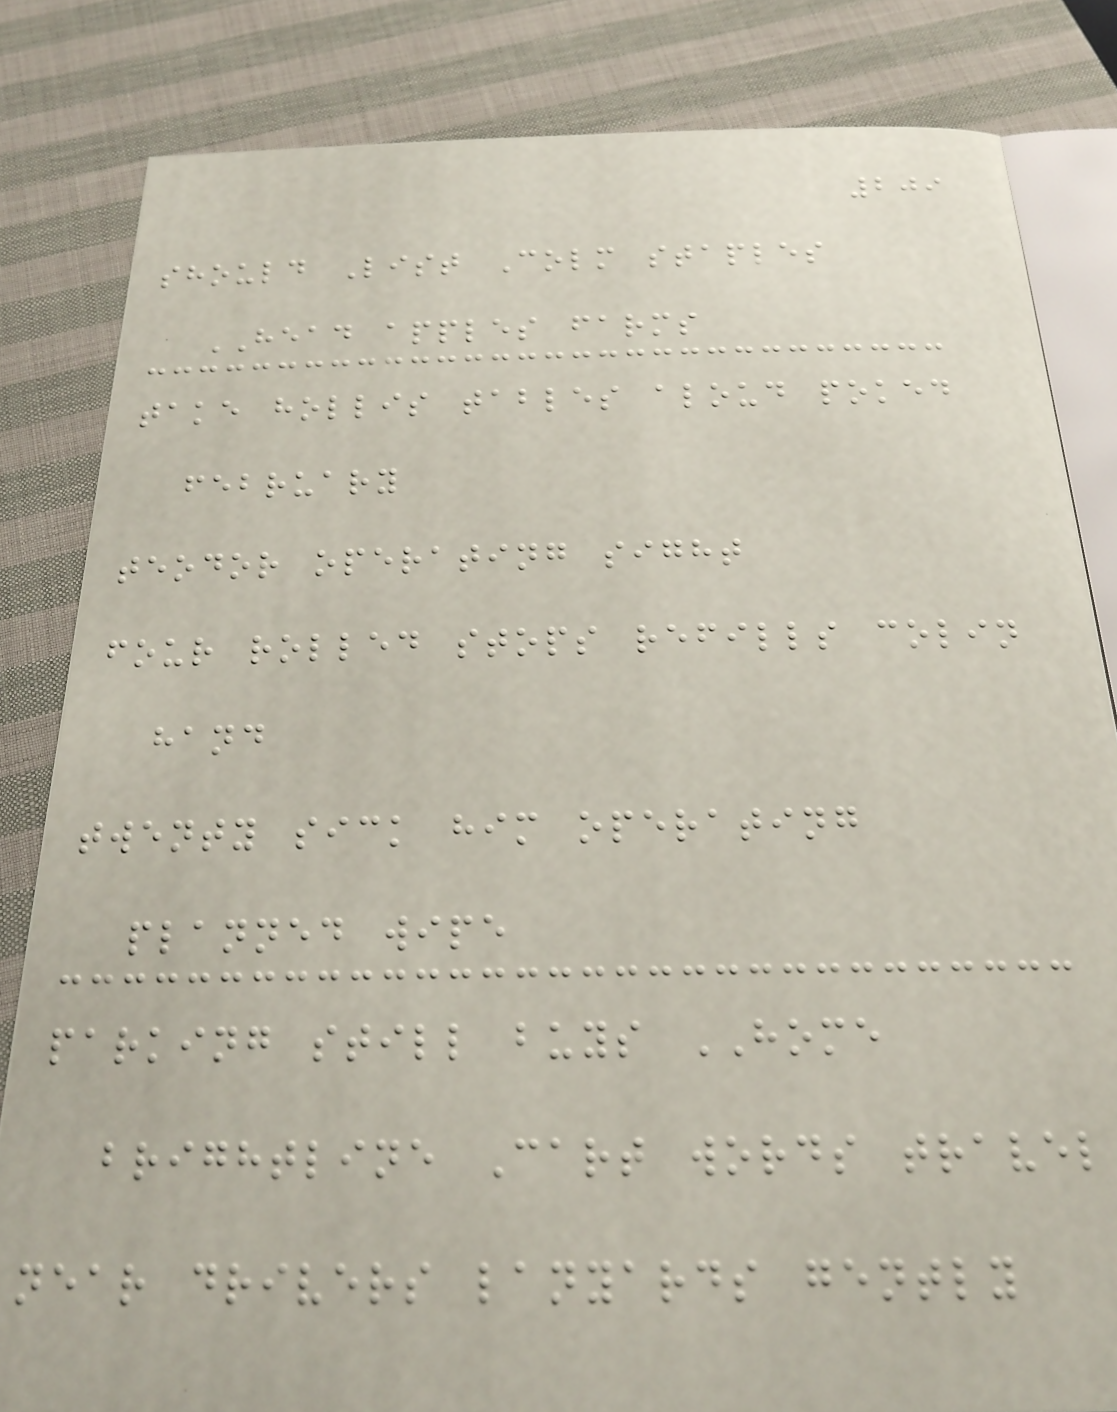209
should List Colm staples
HEAD apples farms
take hollis tables aloud poked
february
teodor operating sight
four rolled stops refills colin
hand
twenty sick him operating
planned wipe
parking still buys HOME
brightline Cart words travel
near drivers lanyards gently
